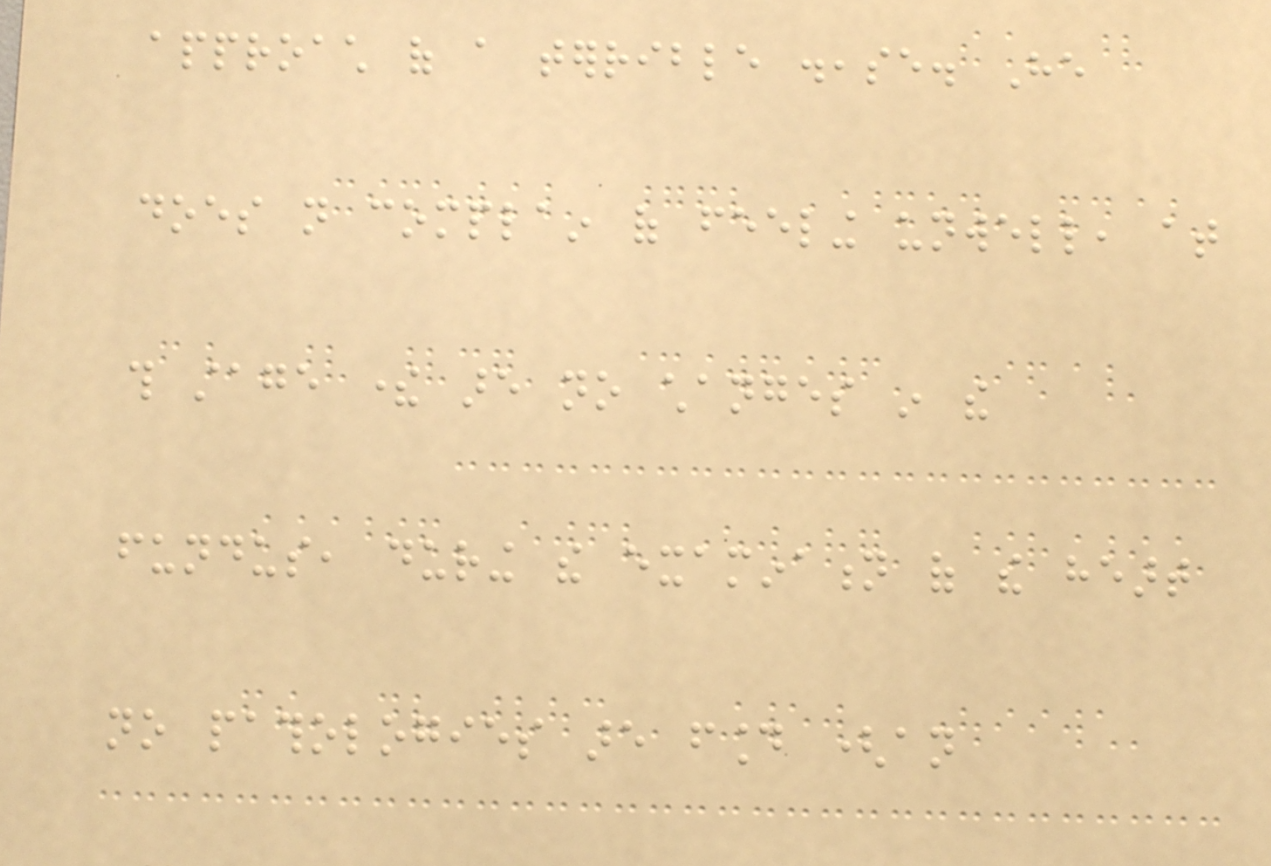approach of a terrible disease. He
does not complain of feeling unwell, at
this stage there are no changes in the
fundus, during the examination of the heart
no pathologies are found (an
